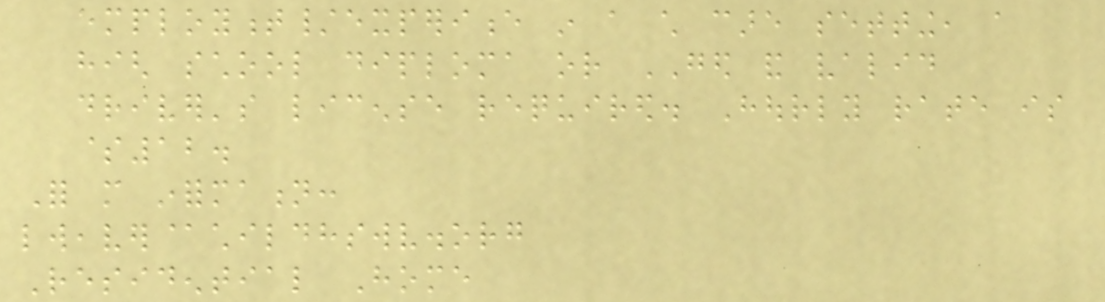employment/experience in a child care setting, a
high school diploma or GED and valid
driver's license required. Hourly rate is
$12.
For more information:
lweaver@childhswv.org
Residential Home
